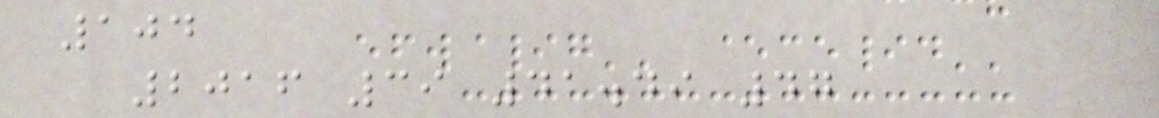104
2016 39 41.49 47
